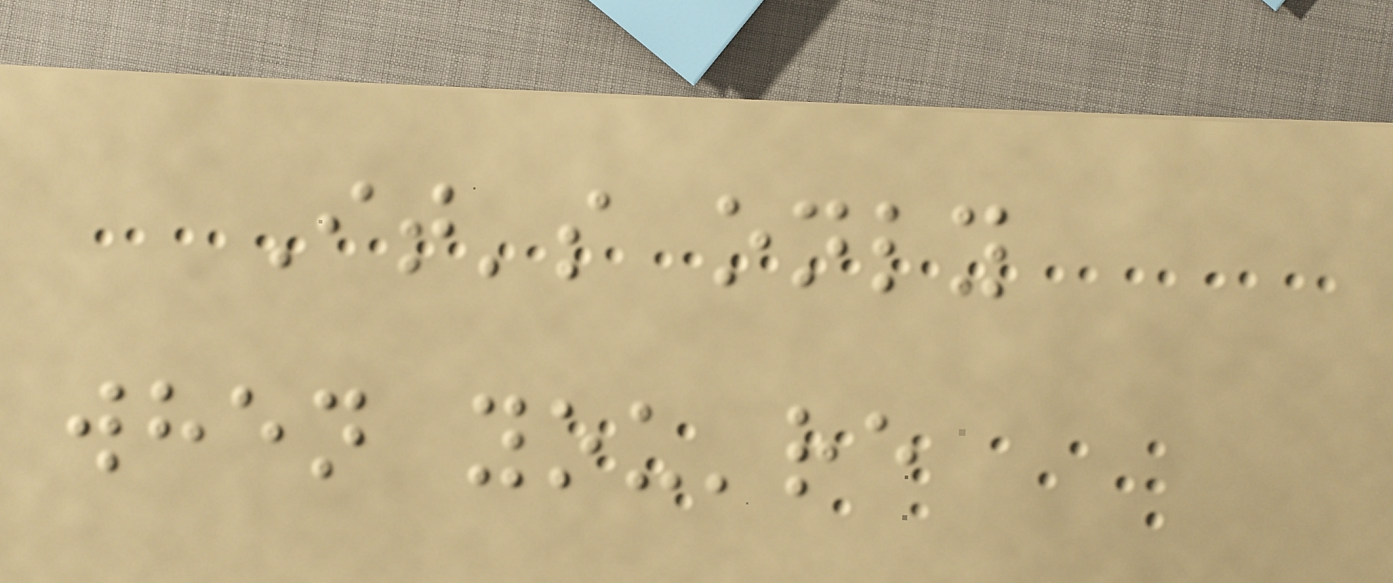It's only
when you're
